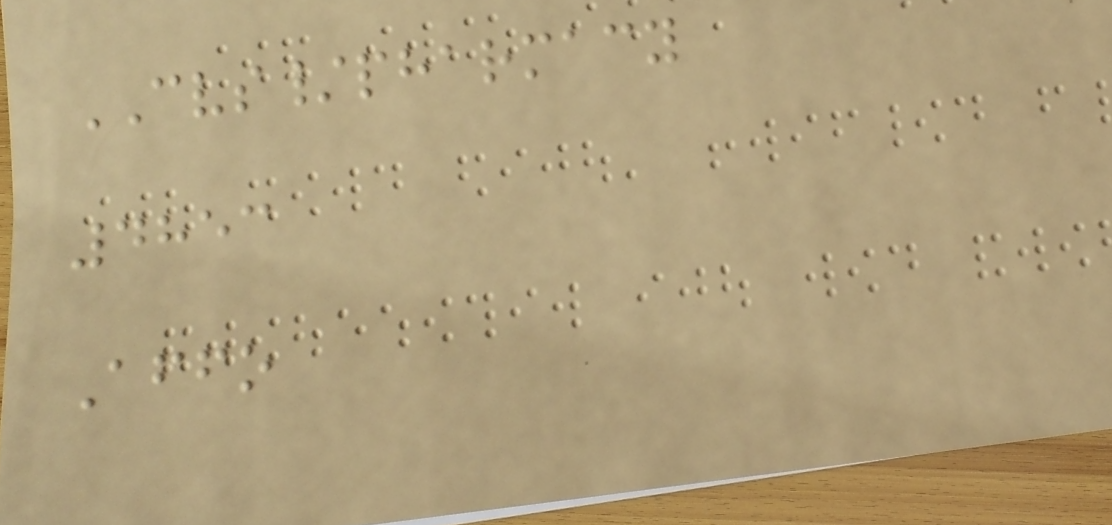CVS/pharmacy
4853
Affo
